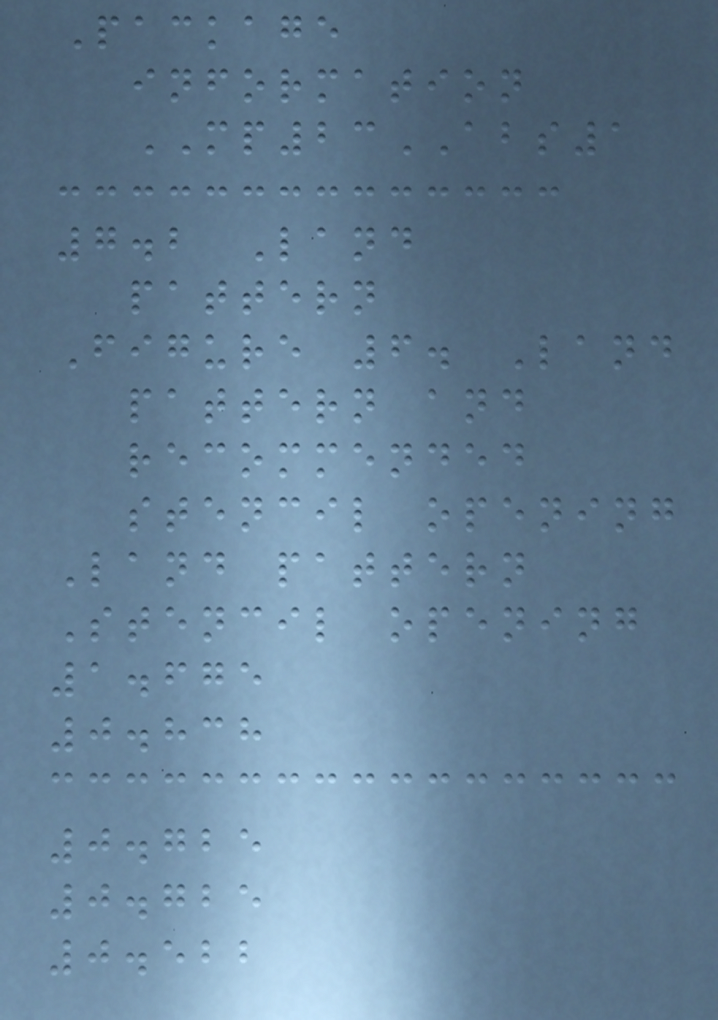Package
information
MP23ABS1
7.2 Land
pattern
Figure 6. Land
pattern and
recommended
stencil opening
Land pattern
Stencil opening
1.675
0.838
0.725
0.725
0.522
